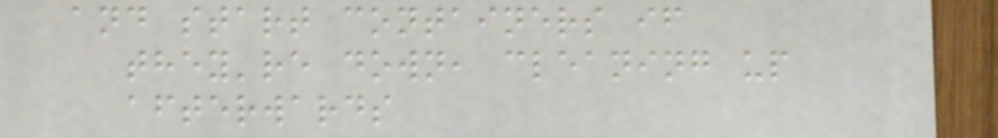and start containers if
they're down, cleaning up
afterwards
